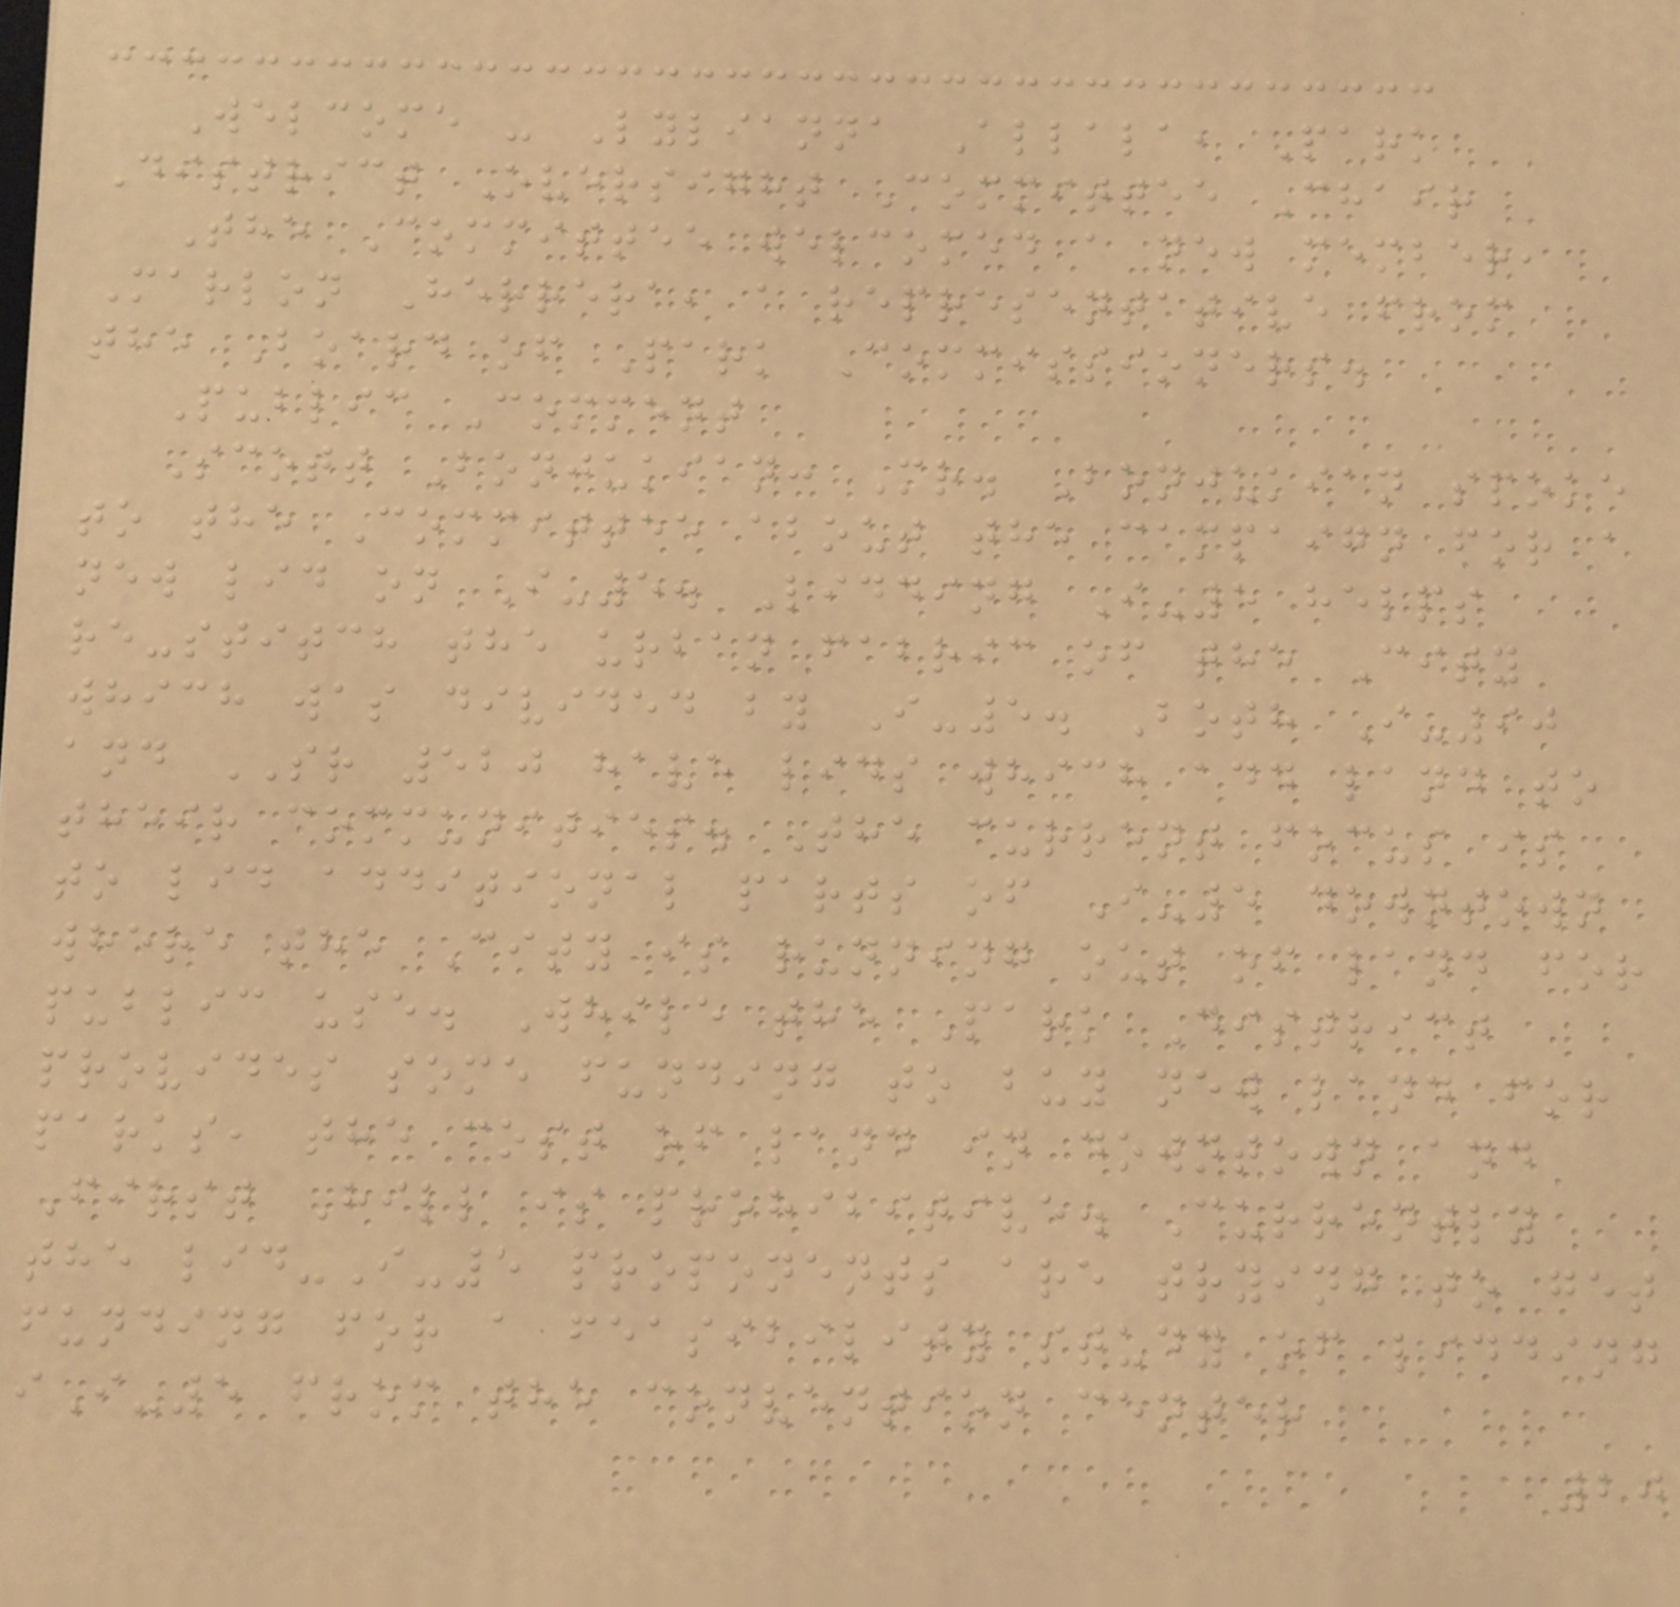Welcome - Lylianna Allala, Park
District Oversight Committee Chair
The Committee welcomed a new member,
Marlon Herrera, a representative from
the Board of Park Commissioners.
Public Comment
Scott Bonjukian: Mr. Bonjukian spoke
to the Committee about the campaign for a
new lid on I-5. Lidding I-5 helps
re-stitch the urban fabric of the City
which was divided by I-5. Both I-90
and SR 520 have lids which add land to
their communities. The current focus is
to lid additional parts of I-5 downtown
where the City is running out of land for
public use. While the Park District
provides some funding to buy new land for
parks, the cost of land in downtown and
First Hill is prohibitive. Currently
the lid-I-5 proponents are trying to get
funding for a feasibility study of lidding
iI-5 from the convention center
20
